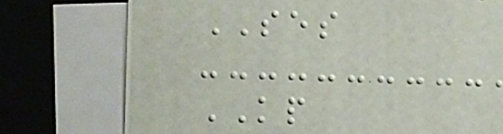SES
KP
